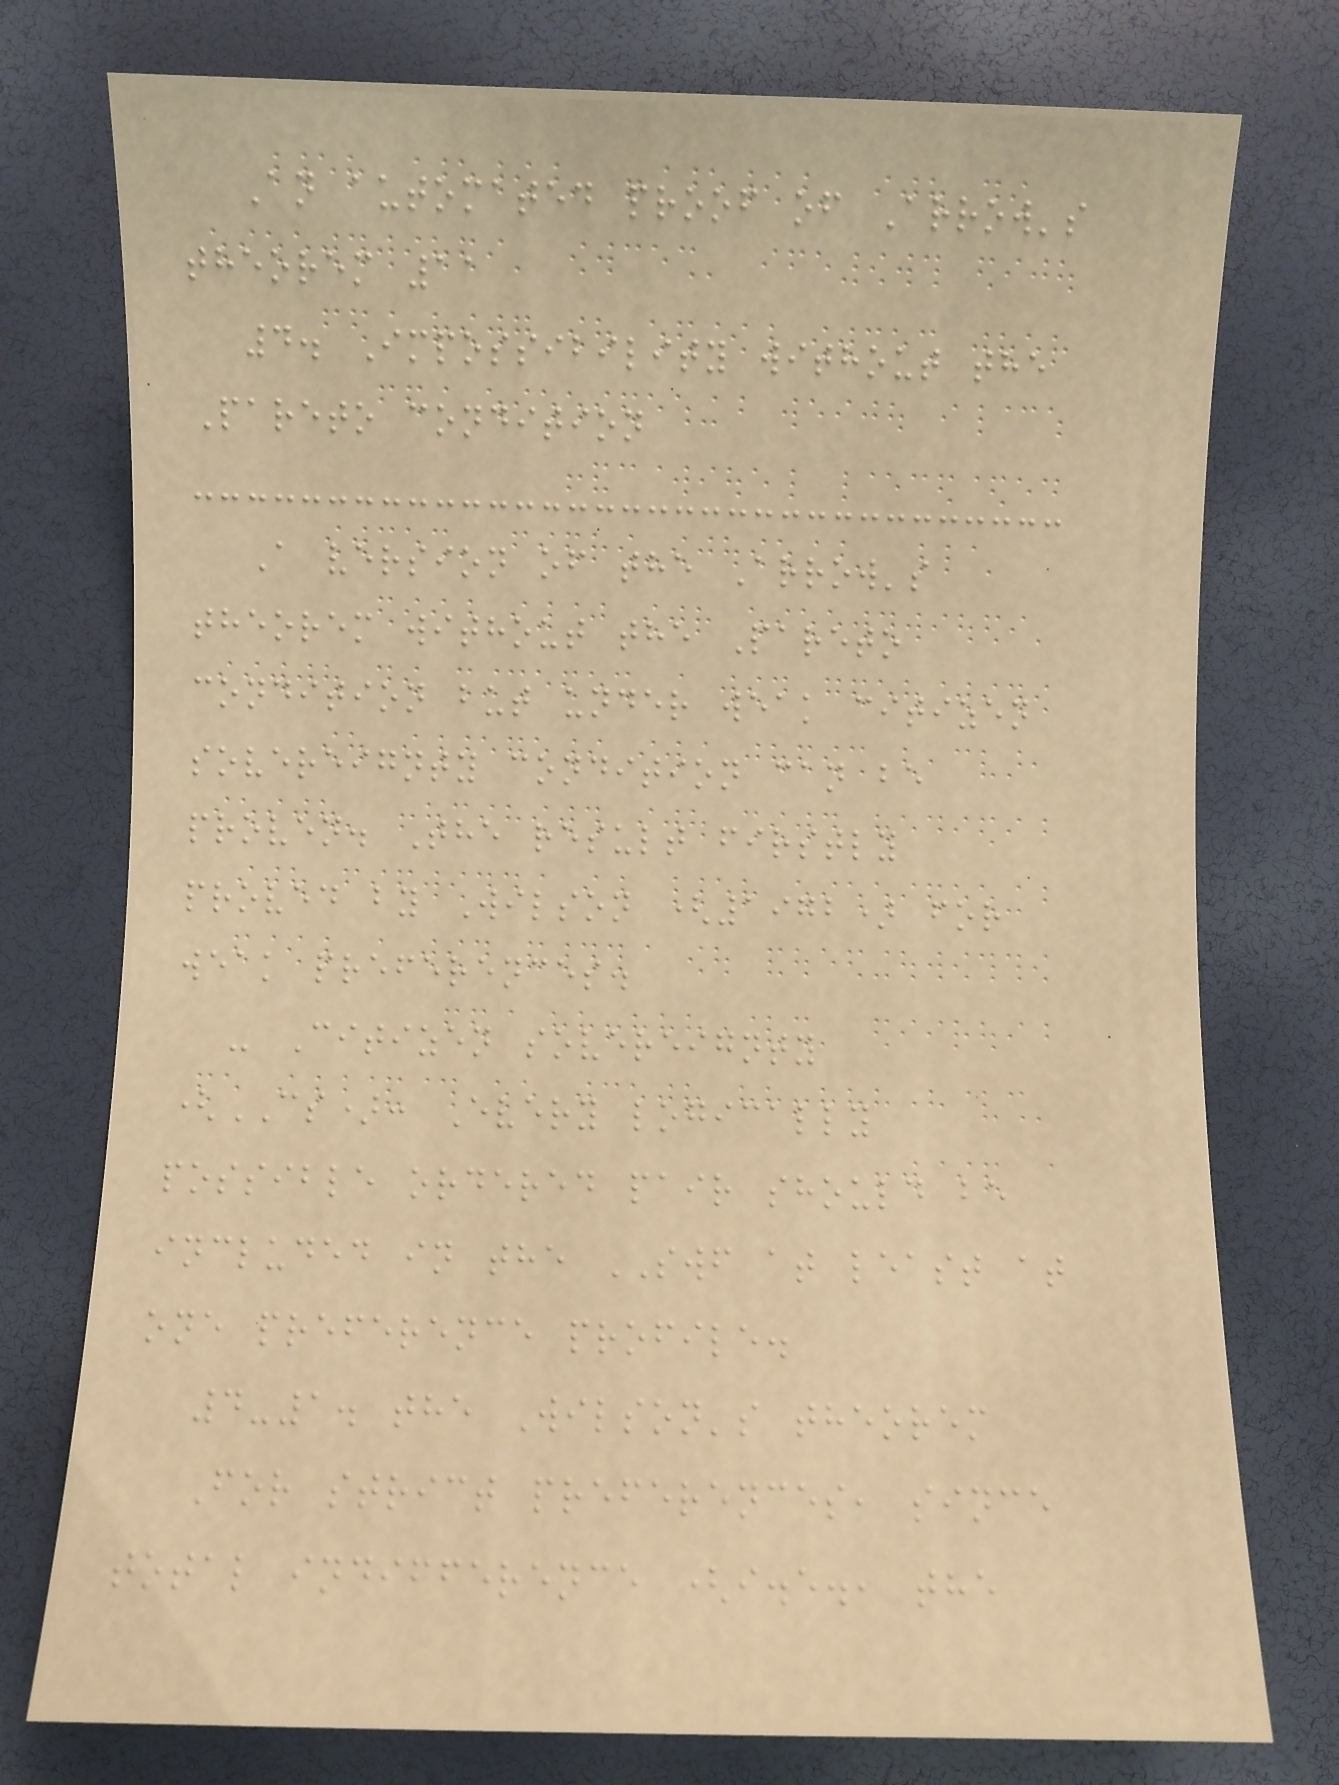An automated proof of Arrow's
theorem 11
4. Impossibility without the
Pareto condition
A version of the Arrow's
theorem without the Pareto
condition but under weak citizen
sovereignty condition can be
proven. The result firstly
proved by Wilson (1972) for
weak preferences.
- Citizen sovereignty
(CS): Every logically
possible ordered pair should be
included in the SWF at least at
one preference profile.
4-1. the Wilson's theorem
For strict preferences, since
total indifference (i.e., the
